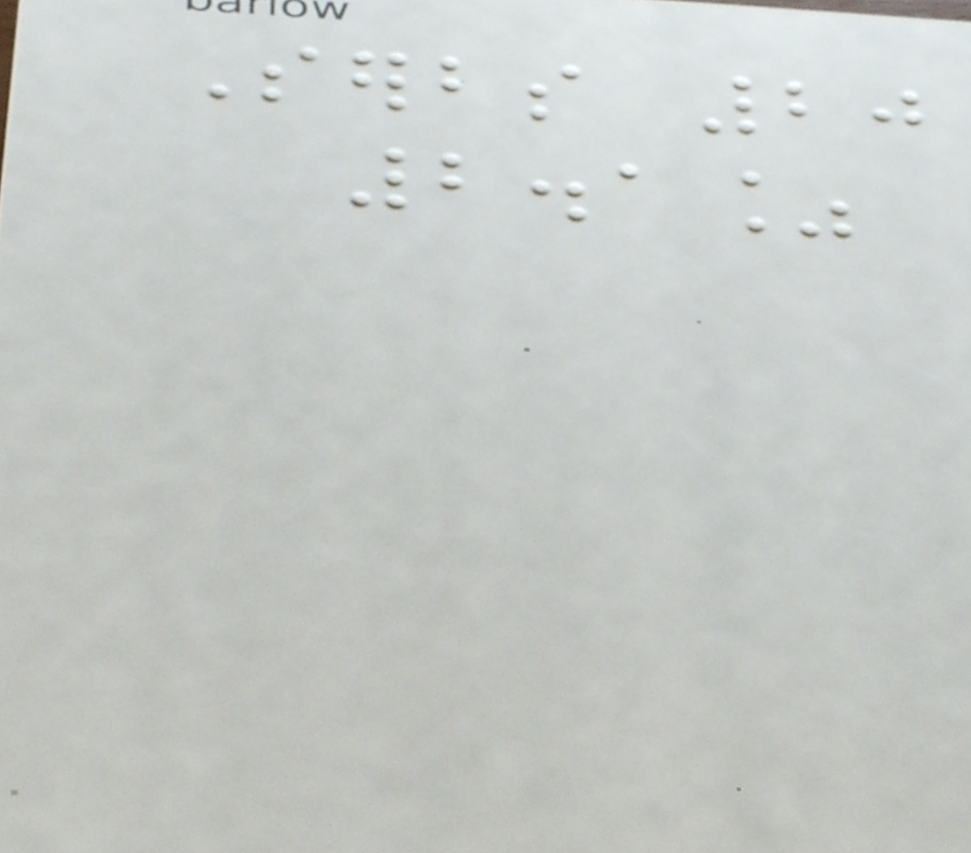Serbs 20
2.1%
